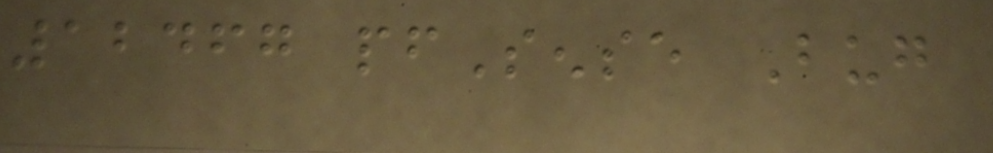12467 pfSense Bug
